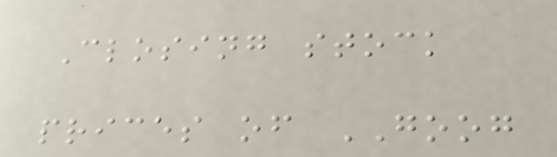Closing stock
prices of GOOG
